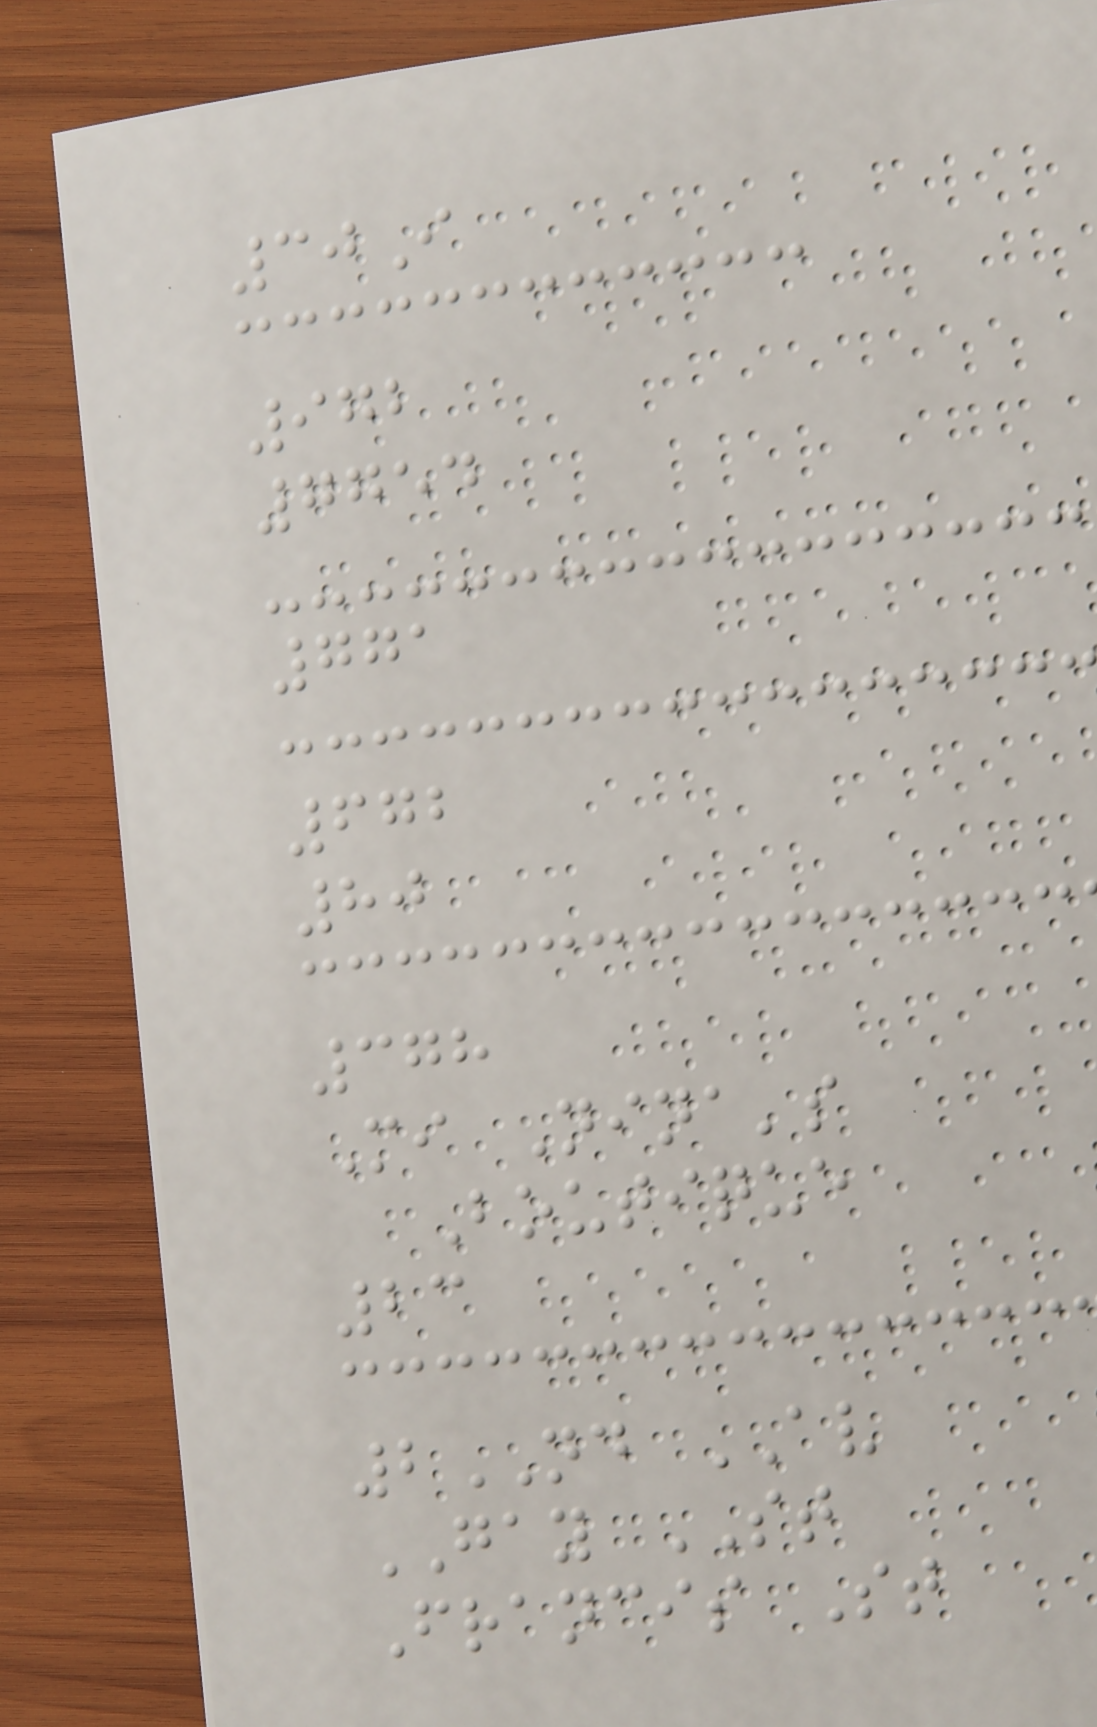30I
972
7754
771
672
80
378
Mi Nina's
Boutique
23
2ND AV
GAY ST
Francis St
